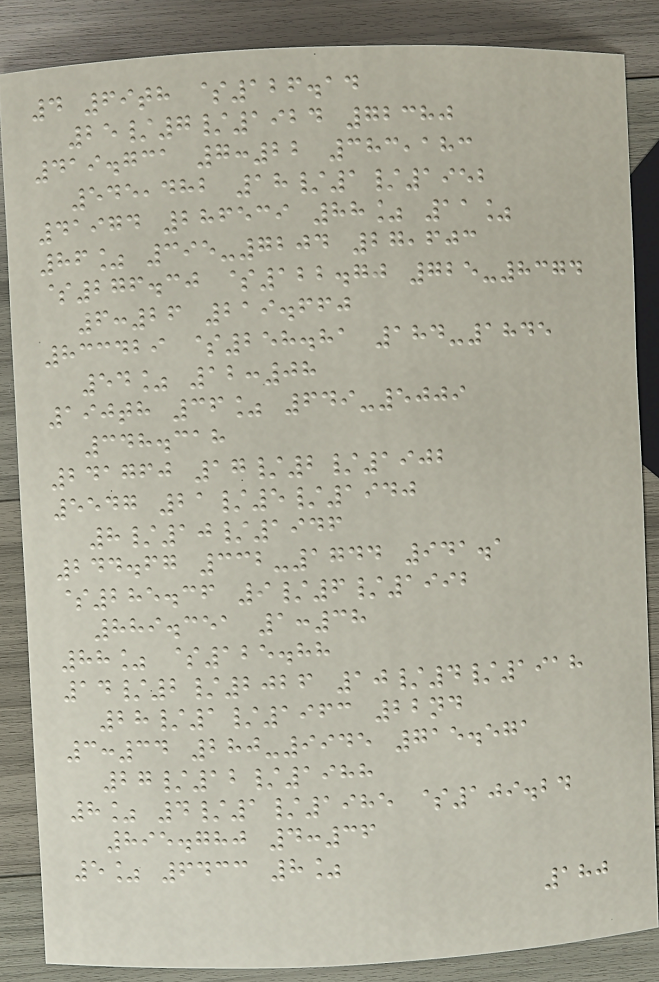4 69th $126.14
25/7/1924 72380
419.731 7:22 383,183
545,482 18/1/1952
41974 286539 88% 11%
86% 395-7204 27,603
$276.30 $122.70 725-8374
6:26 219.660
833429 $258.81 184-1845
54% 12:08
190th 36% 649-5009
348.318
241760 17/2/1902
5547 21/5/1940
8/10/1946
244.67 332-1744 941.1
$285.36 9/6/1992
889.351 1:38
88% $125.88
14/2/2026 10/4/1918
28/1/1963 22nd
3:34 280-9945 715.571
27/12/1988
8% 4/1/1985 $109.24
895.780 4:36
5% 6433 8%
180
